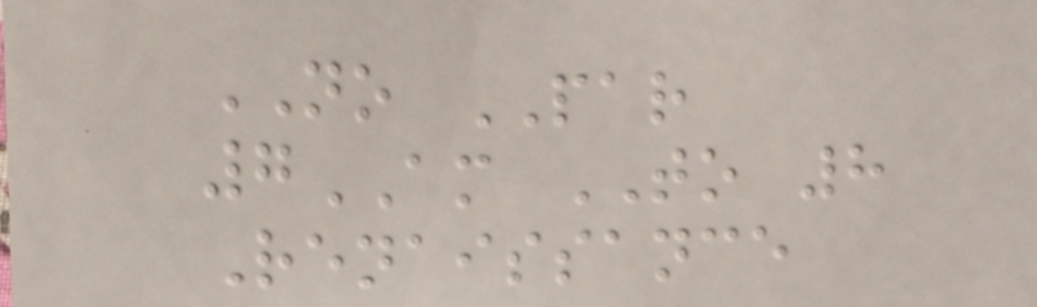NO PAR
7AM TO 8
Renaissance
